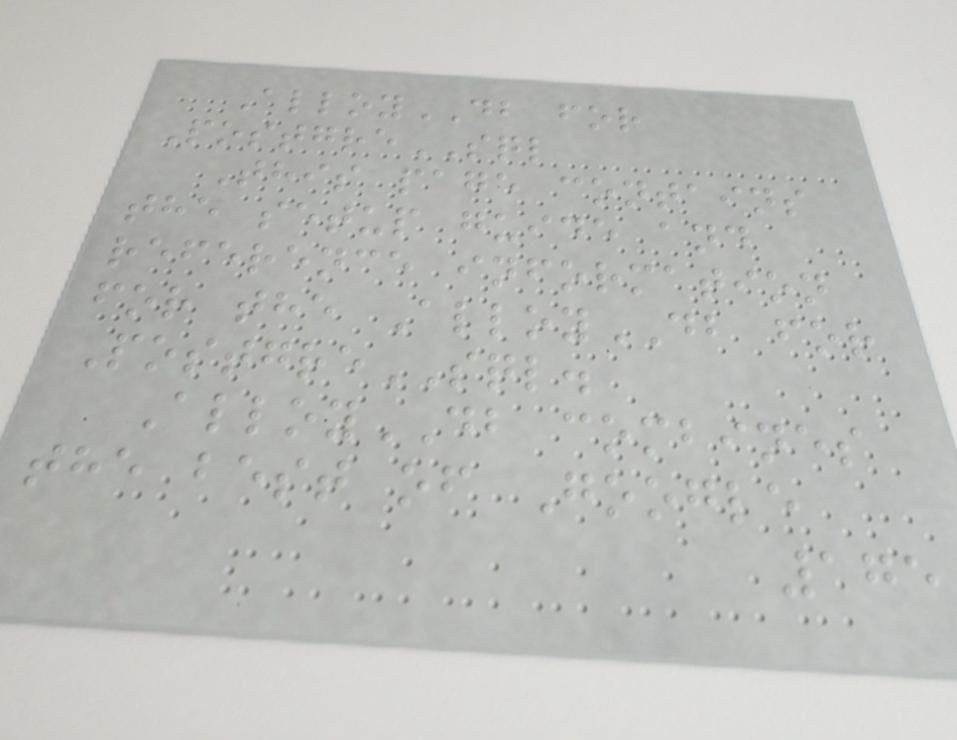AlloyDB for
PostgreSQL
This page contains
the setup guide and
reference information
for the AlloyDB for
PostgreSQL.
AlloyDB combines
the best of Google
175
